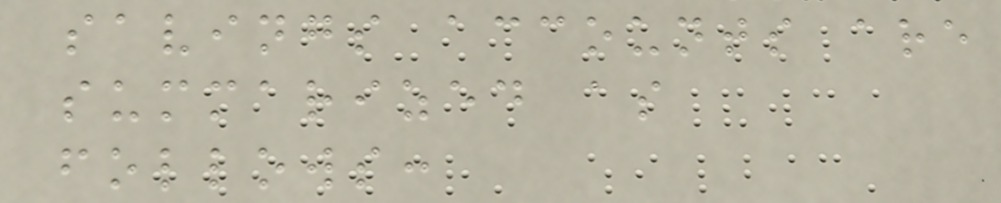savings accounts are
summarized as
follows:
